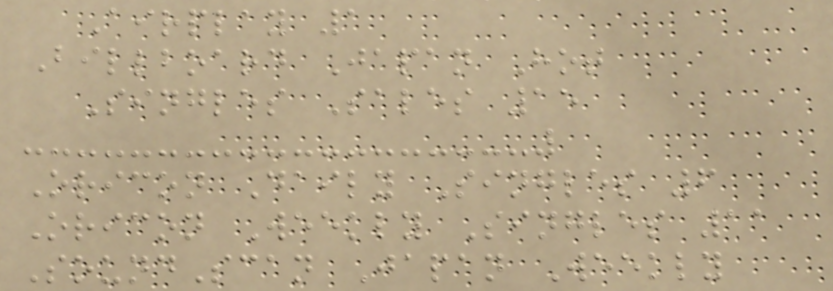Airplay 1
Billboard Japan Hot
Singles Sales 15
Oricon Daily Singles 6
Oricon Weekly Singles 11
SoundScan Japan Weekly
